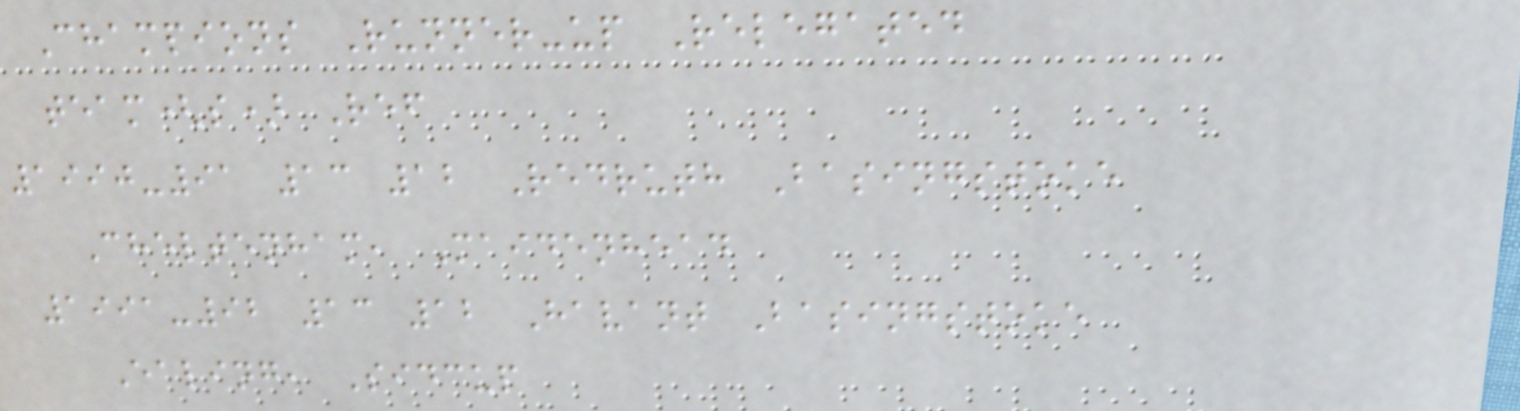Champions Runner-up Relegated
team(s) Ref
1990-91 13 12 Redruth Basingstoke
Cheltenham, Maidenhead
1991-92 13 12 Havant Basingstoke
Ealing, Sidcup
